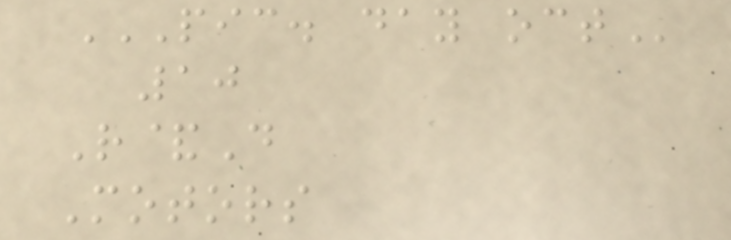PIC. DAY OCT
10
R&D
Motors
